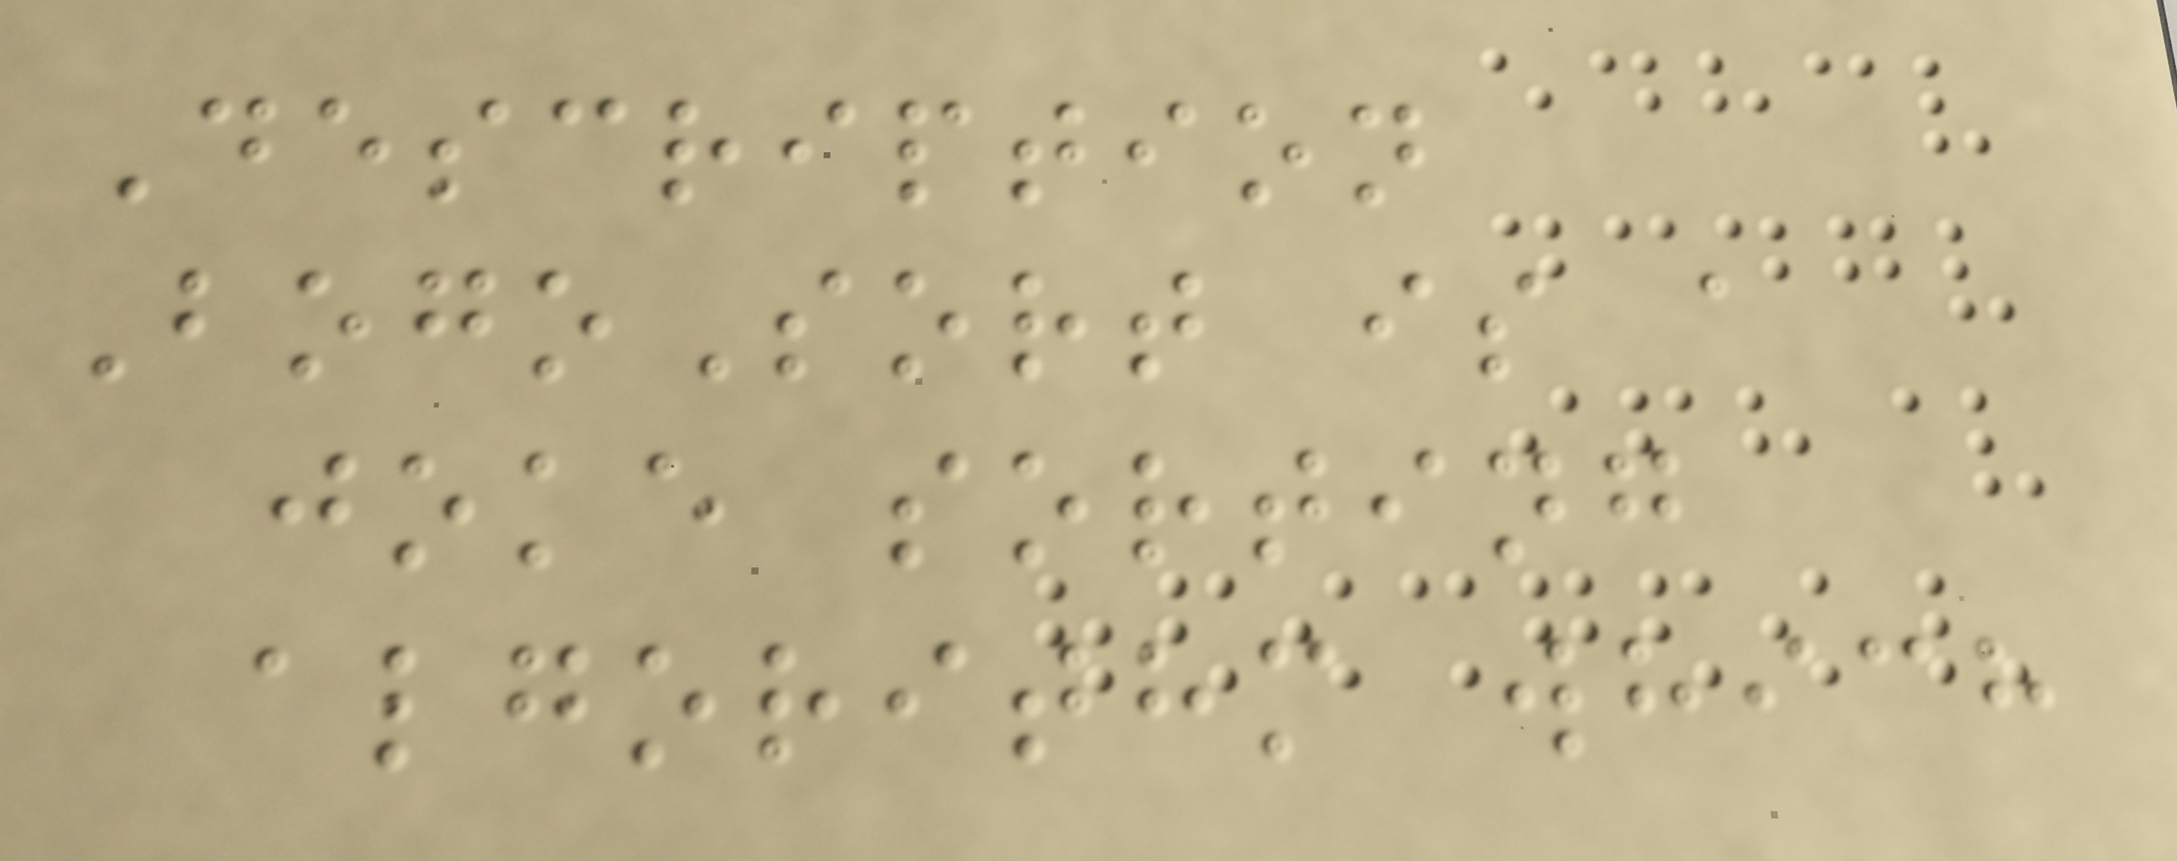Description
BogoSort is a
joke sorting
algorithm which
